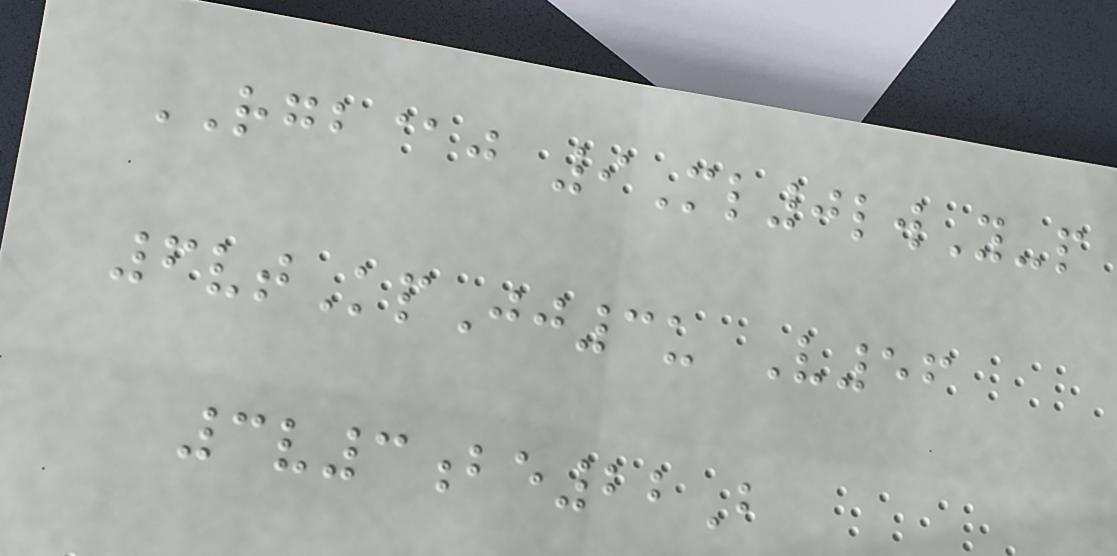RGB@j 9Ml0lwY-p
6vtKpJj3u V56
3v3be22B
